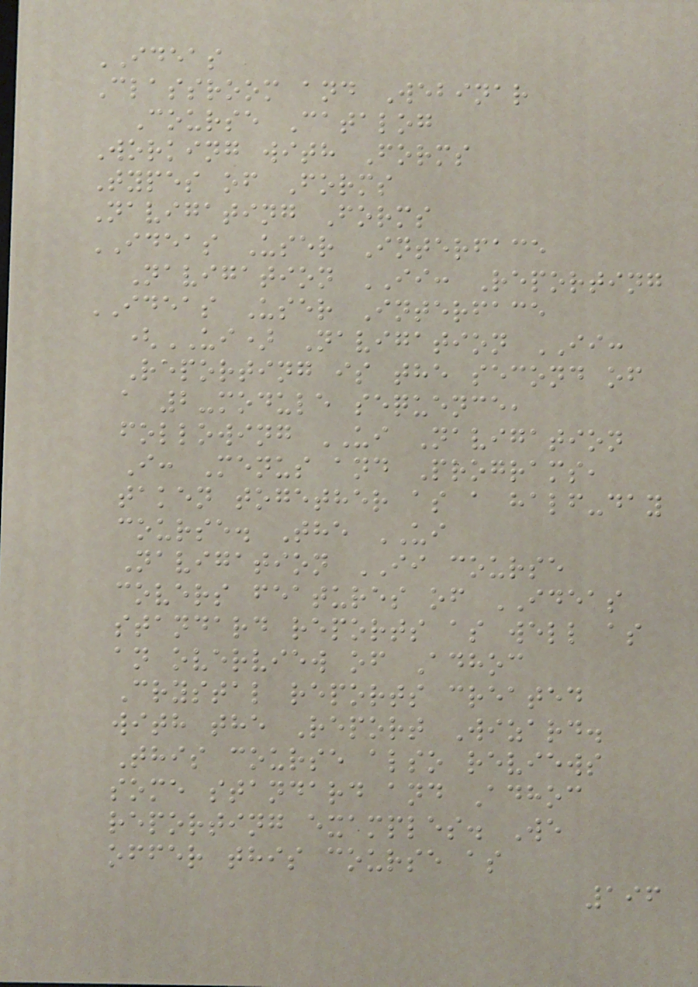IDEAS
Classroom and Webinar
Course Catalog
Working with Forms
Types of Forms
Navigating Forms
IDEAS User Interface
Navigation II: Reporting
IDEAS User Interface
(UI) Navigation II:
Reporting is the second of
a 2-module sequence,
following UI Navigation
I: Menus and Programs,
taken together as a half-day
course. The UI
Navigation II course
covers features of IDEAS
standard reports as well as
an overview of Adhoc
Crystal reports created
with the Report Wizard.
This course also reviews
some standard and Adhoc
reporting examples. We
offer this course as
196
